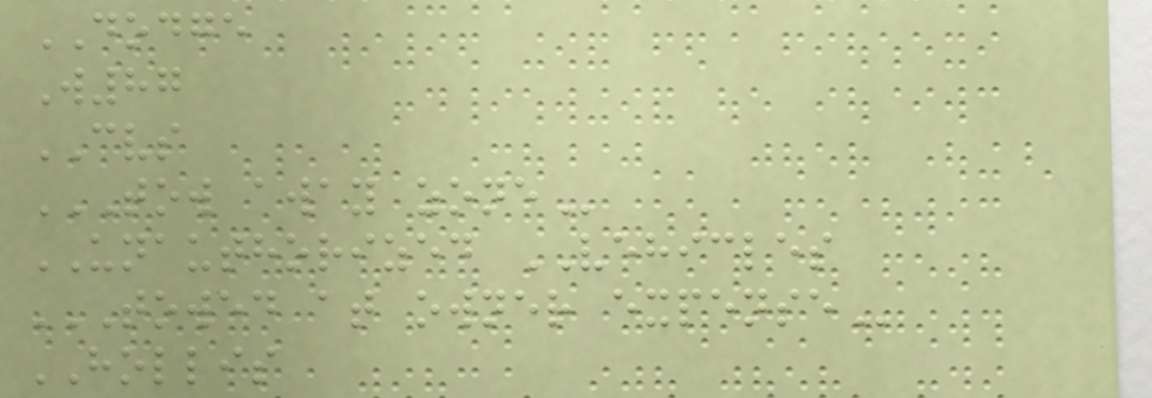DODGE
W87
CVS
TOW AWAY ZONE
UNAUTHORIZED VEHICLES
TOWED AT OWNER EXPENSE
HOLLIS
